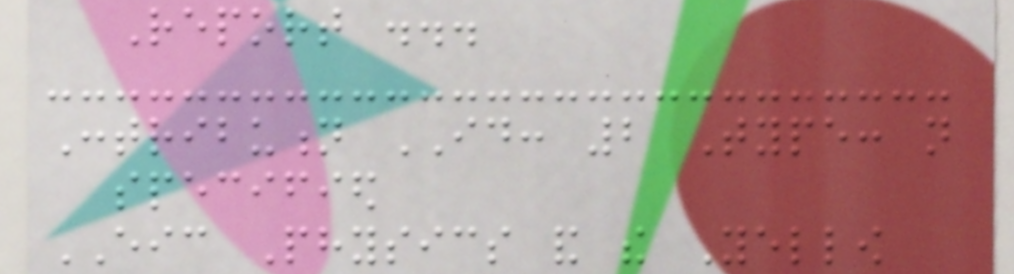Report ...
Contribution ID: 2 Type: not
specified
EIC Physics and the Yellow
